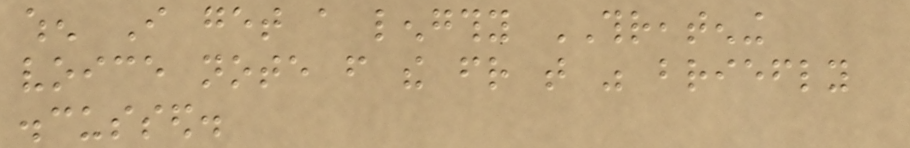when I get a lengthy THREATENING
voice note from the friend that was briefly
discussed.
